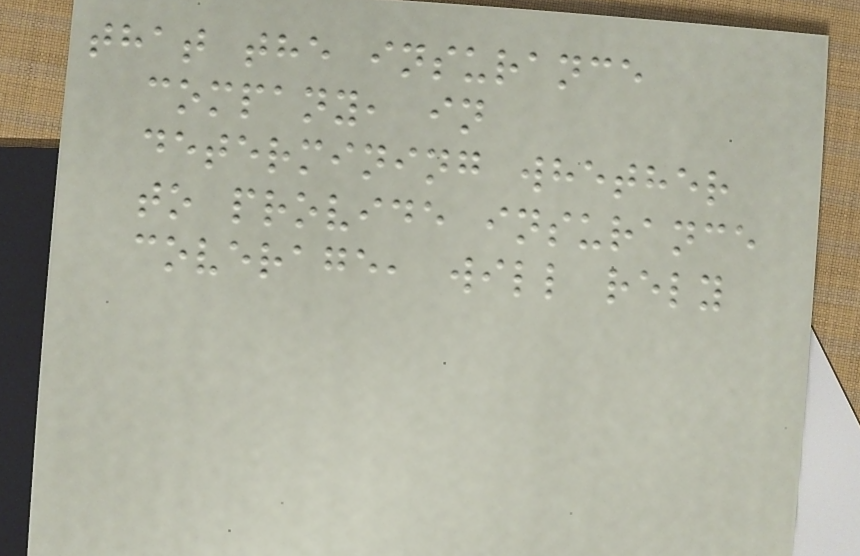that the insurance
company, in
determining whether
to provide insurance
coverage, will rely
